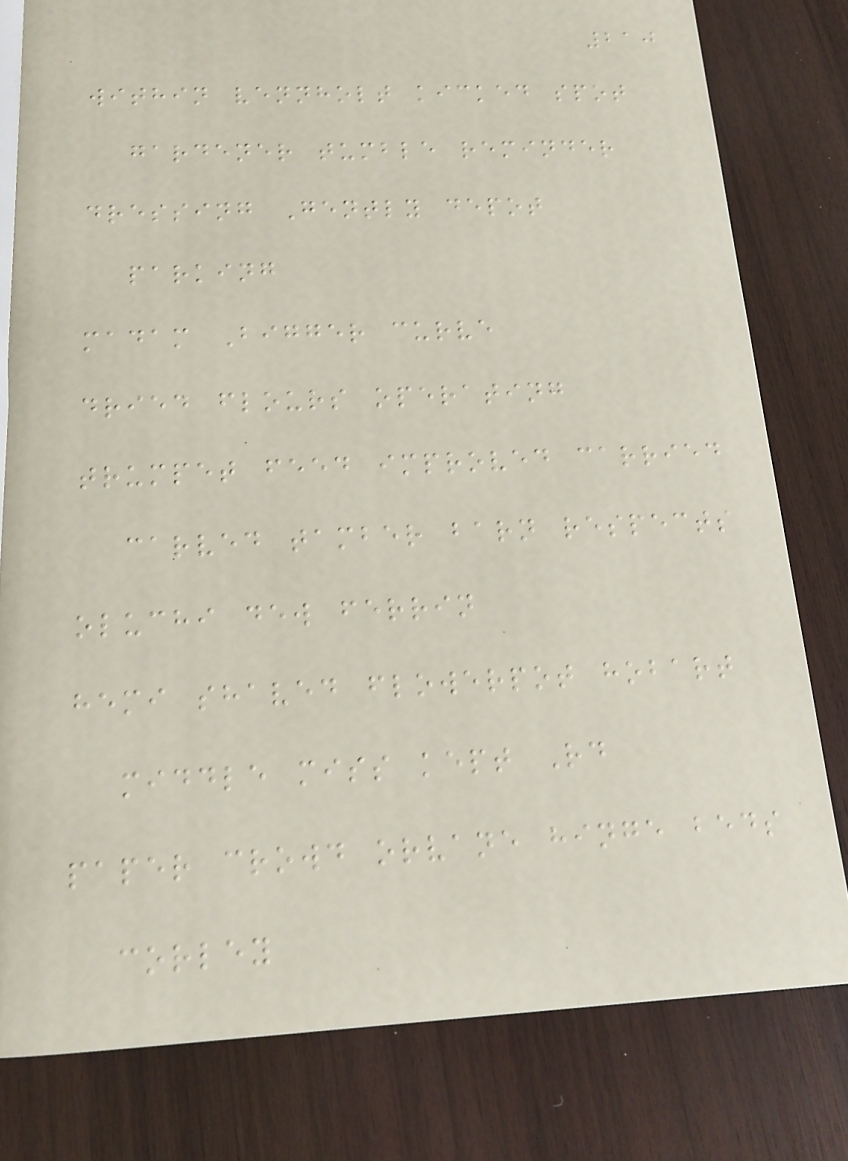210
within vennholt kicked spot
gardener tumble reminder
dressing Gently depot
parking
madam Bigger curve
dried flours operating
trumpet feed improved carried
carved tamber barn respects
oluchi dew ferrin
hemi shaved flowerpot hobart
middle miss kept Rd
paper crowd orvane hinge beds
corley
